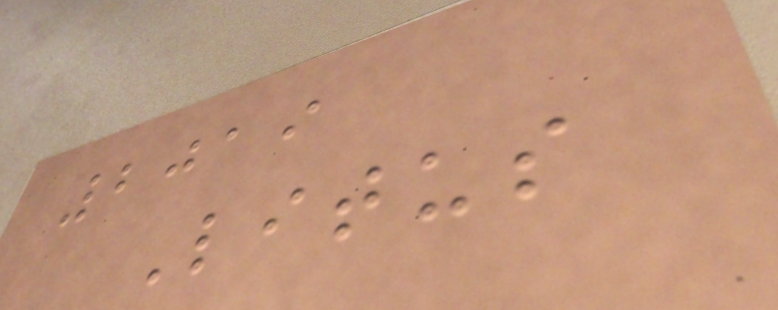2019
Litus
